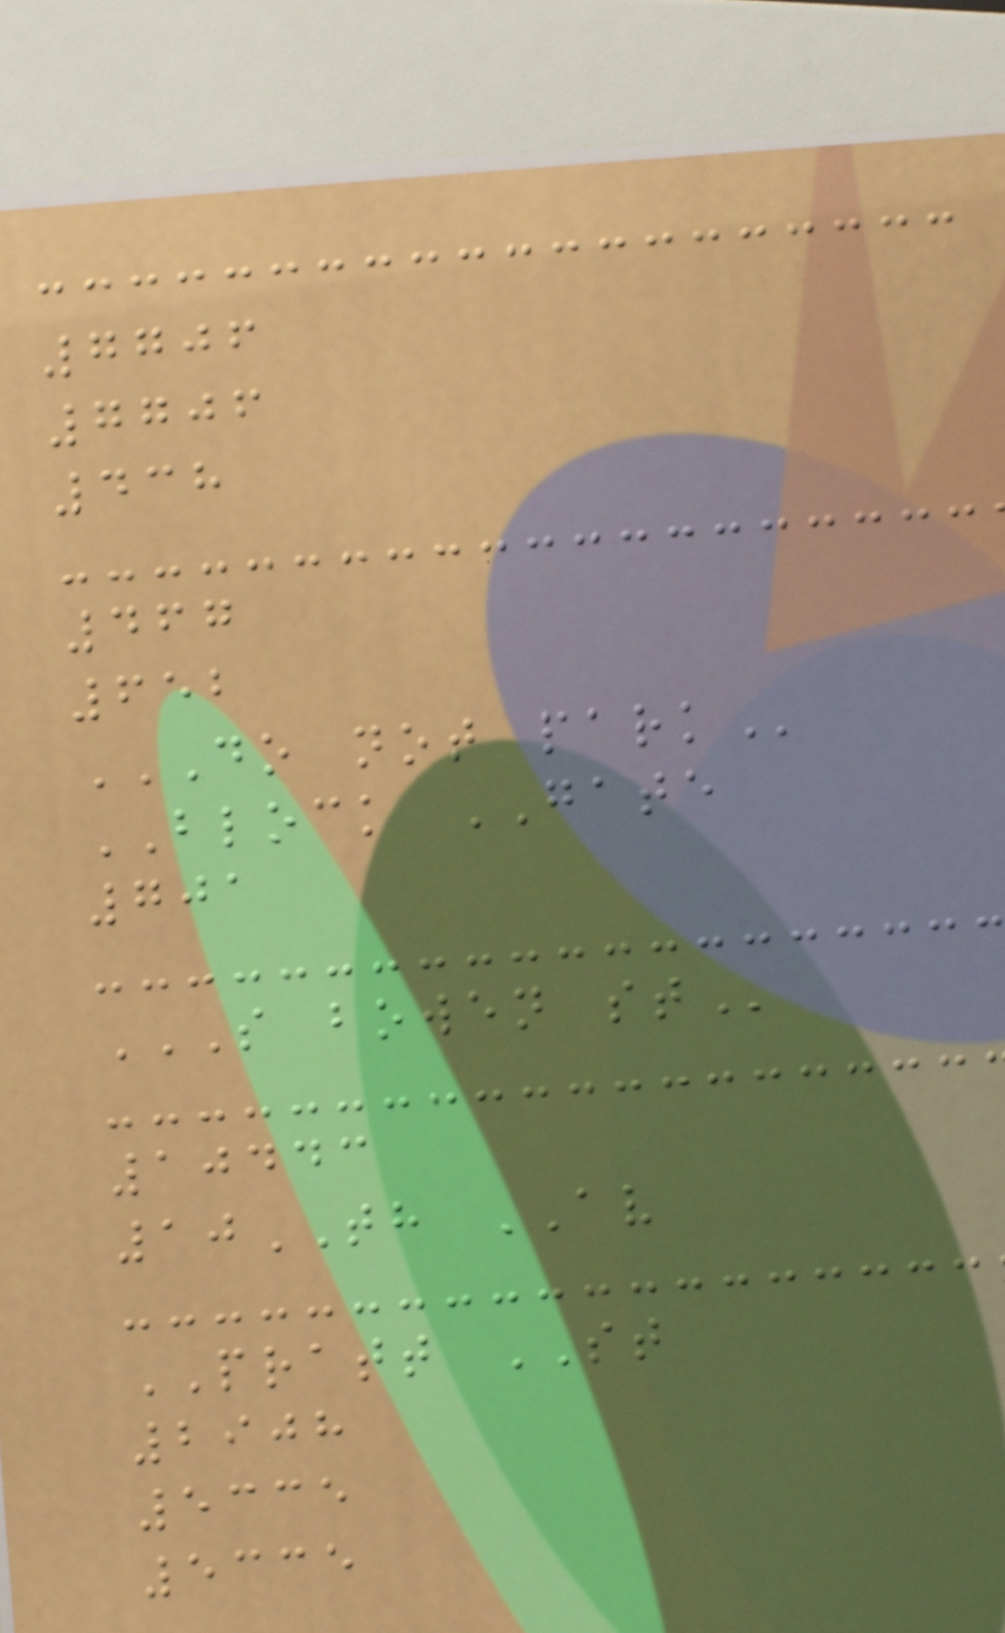7706
7706
438
467
652
DO NOT PARK
BLOCK GATE
701
S BOWEN ST
10443
10TH AV
PRATT ST
2908
5335
5335
